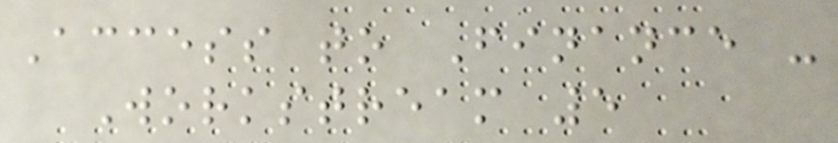Access to Finance -
Workstream 5
